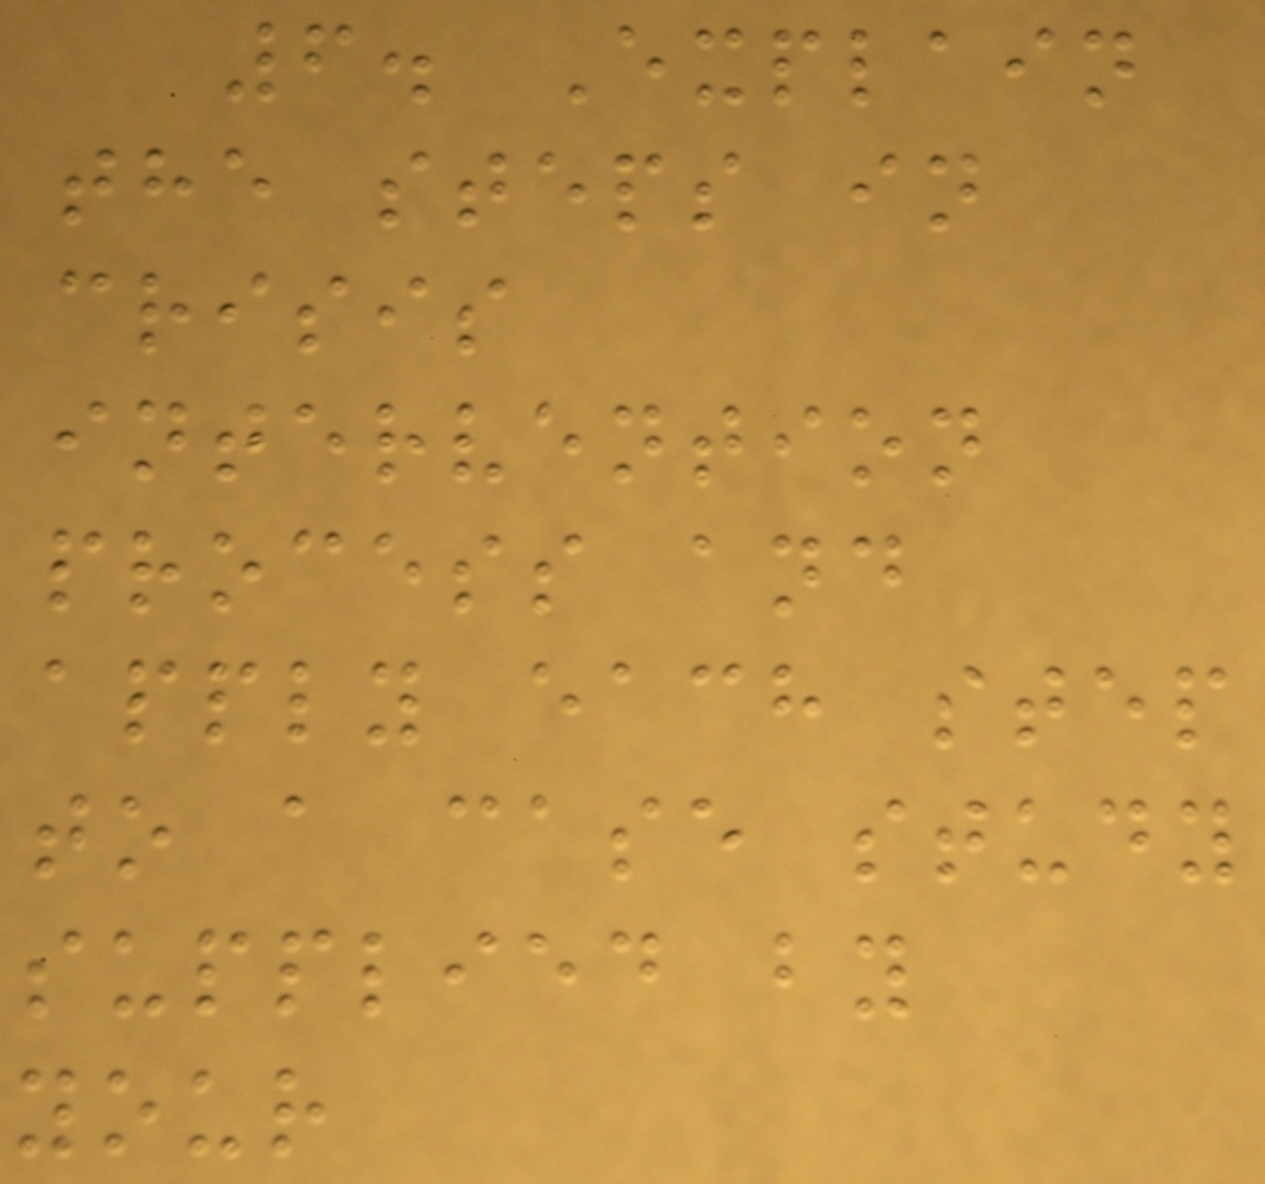6. Explain
the steps in
crisis
intervention
process and
apply each step
to a case study
supplied by
your
